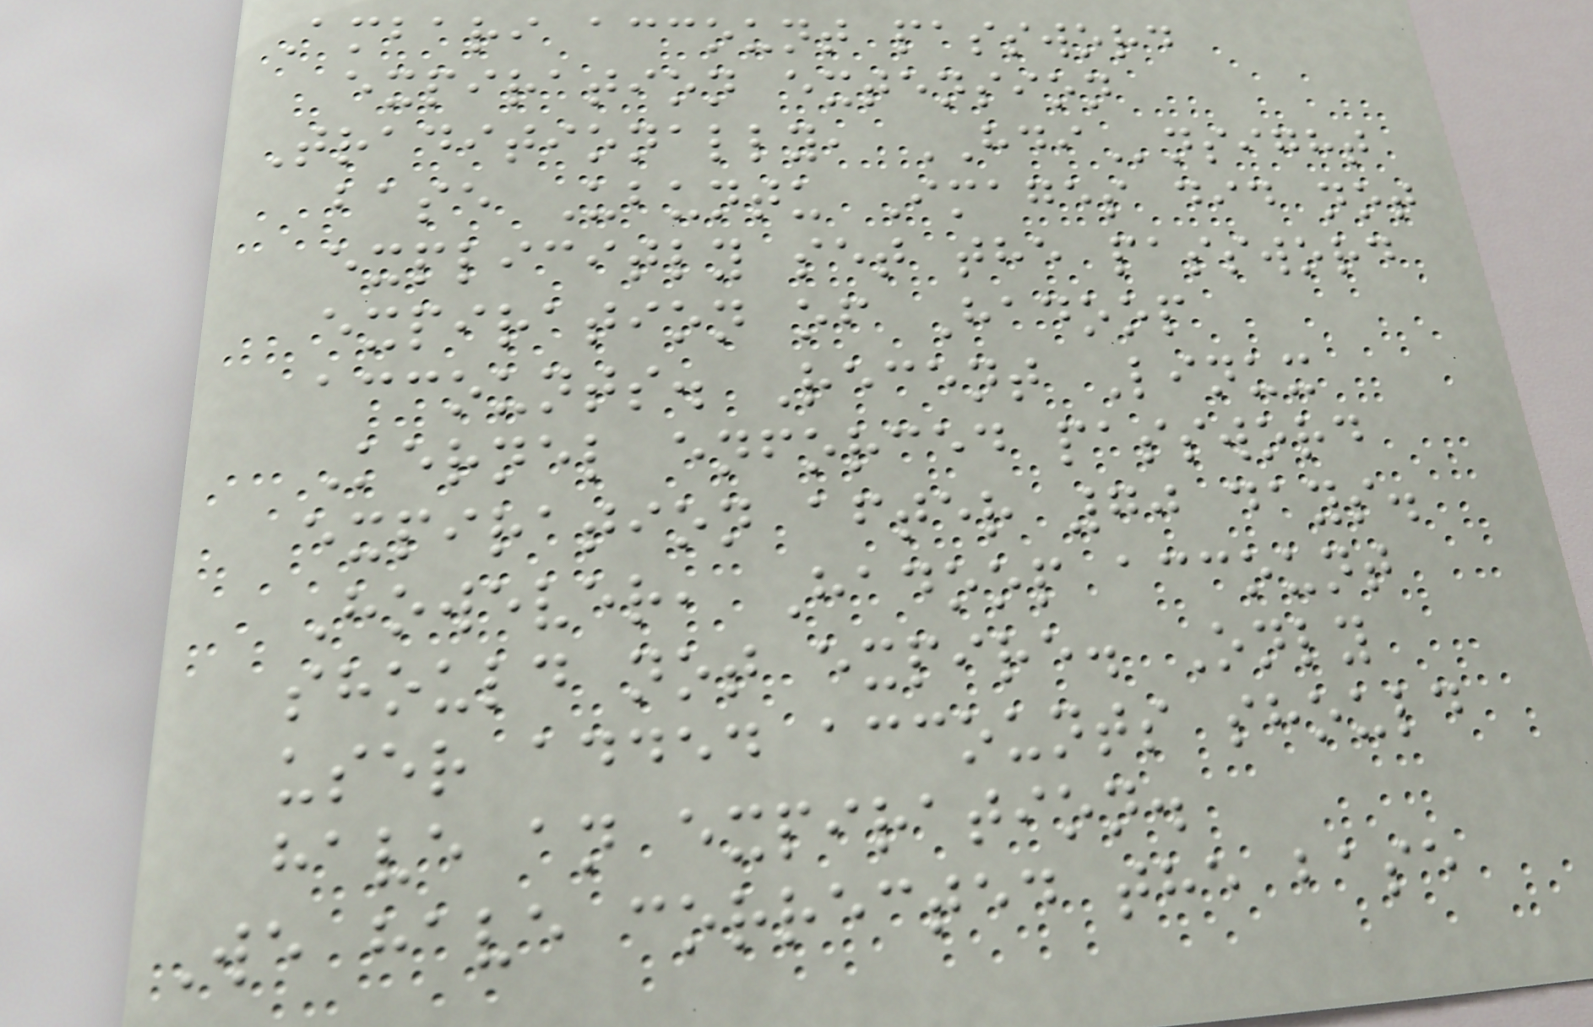Ambari account password
expiration extension
Traditionally, HDInsight
base Ubuntu Images did not
explicitly set the password
expiration of Hadoop
accounts. Recent Linux
Kernel enforced password
expiration after 70 days.
However, Hadoop account
should not expire. Only
user added accounts should
have an expiration.
We have corrected the base
